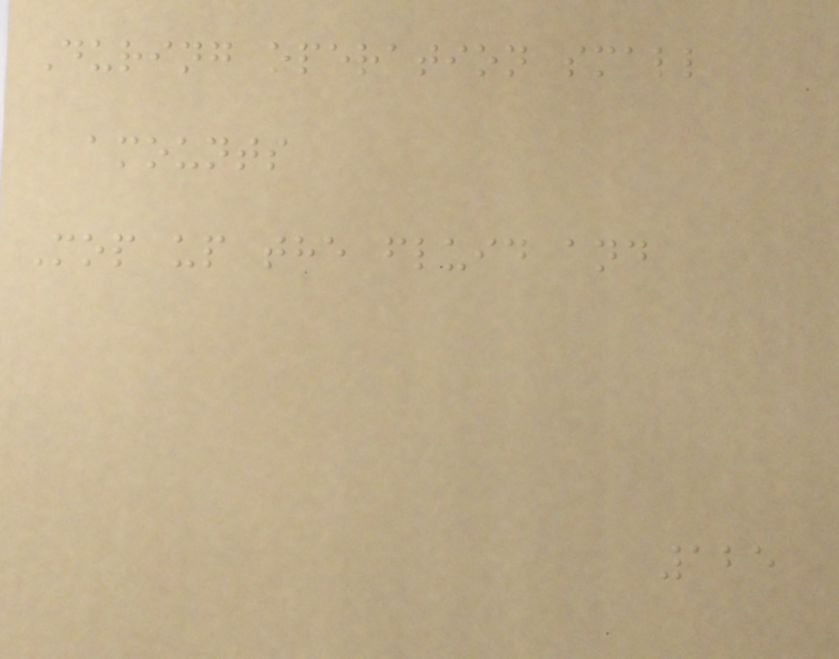During operation small
amounts
Mop up the fluid and
125
